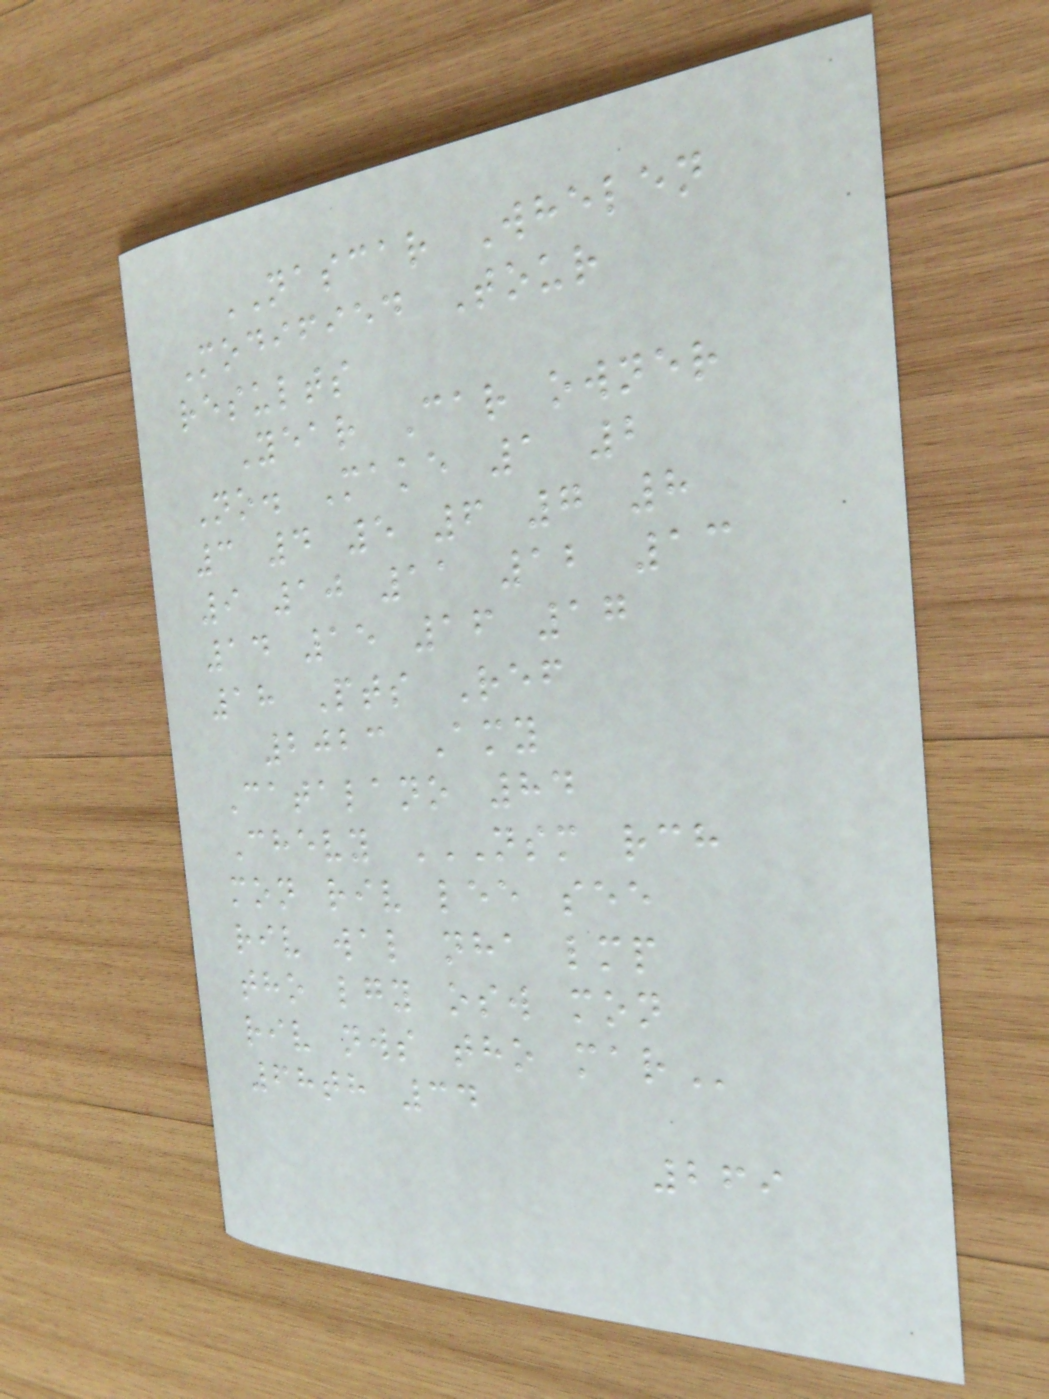NASCAR Whelen
Modified Tour
results
Year Car owner
No. Make 1 2
3 4 5 6 7 8
9 10 11 12 13
14 15 16 17
18 Pts Ref
2023 Amy
Catalano 84
Chevy NSM RCH
MON RIV LEE SEE
RIV WAL NHA LMP
THO LGY OSW MON
RIV NWS THO MAR
68th 34
269
